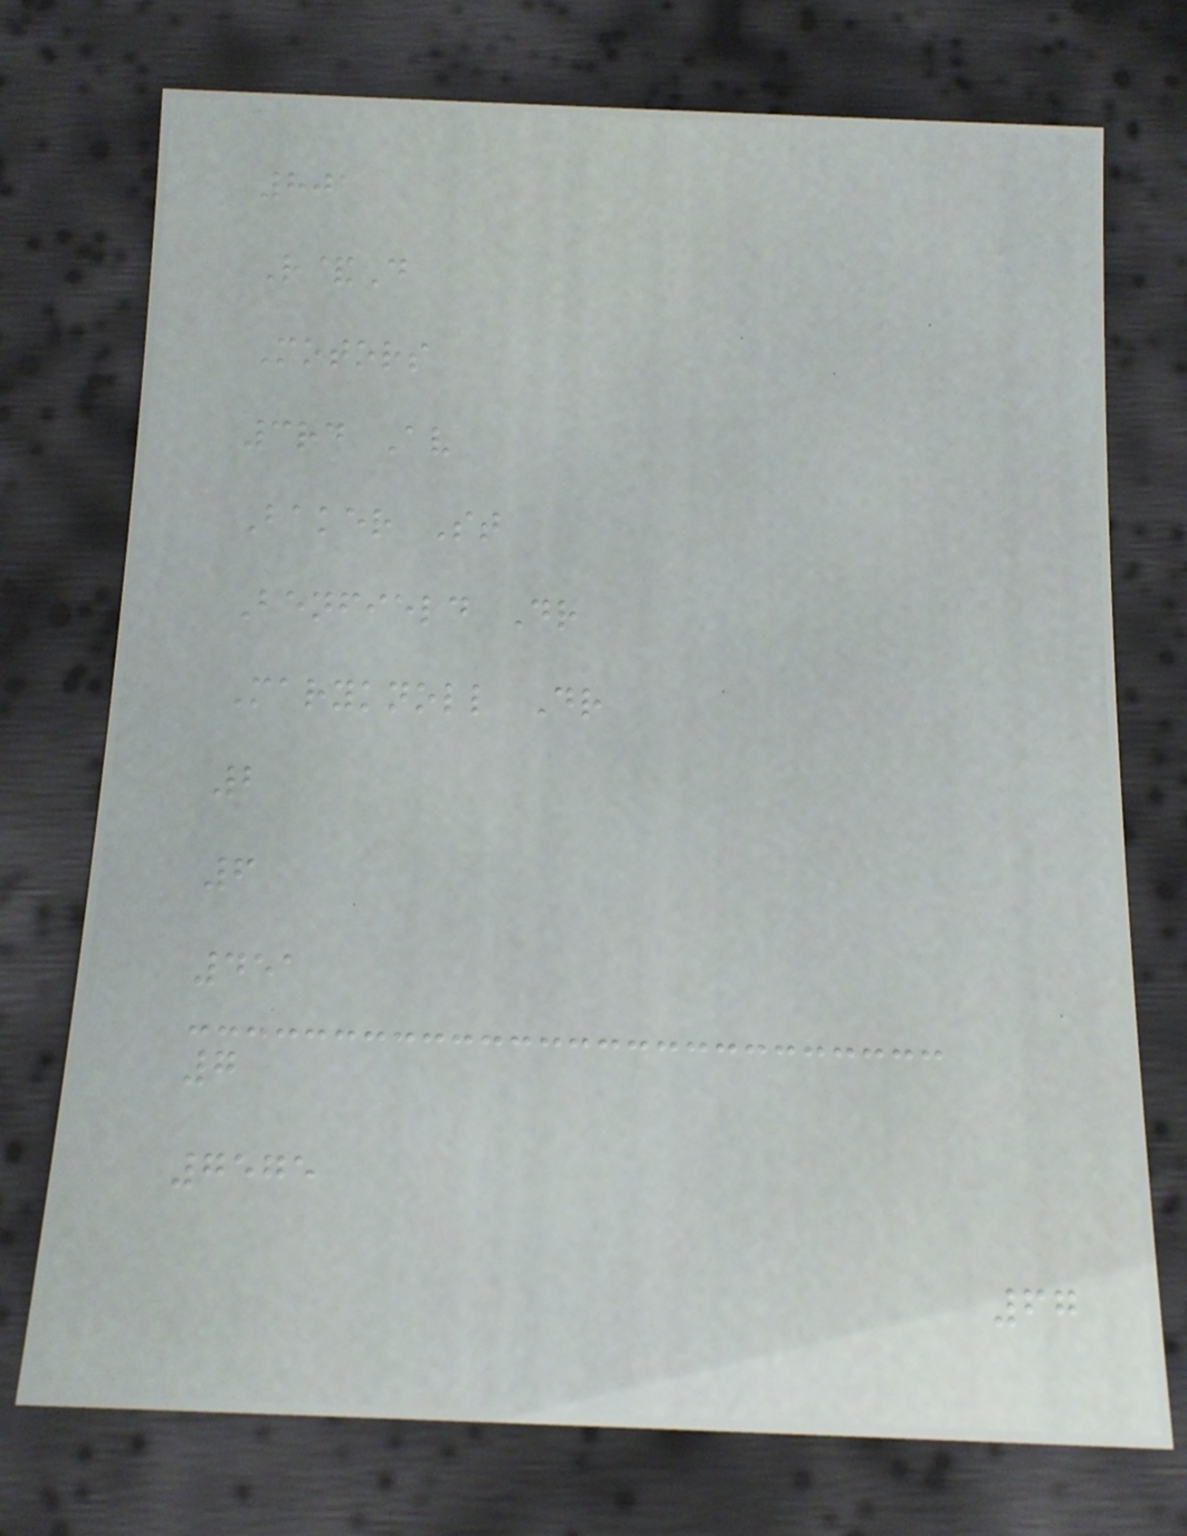801
R&D
Motors
3rd Av
Baker St
Benfield Dr
Maryknoll Dr
2
6
451
7
7575
67
